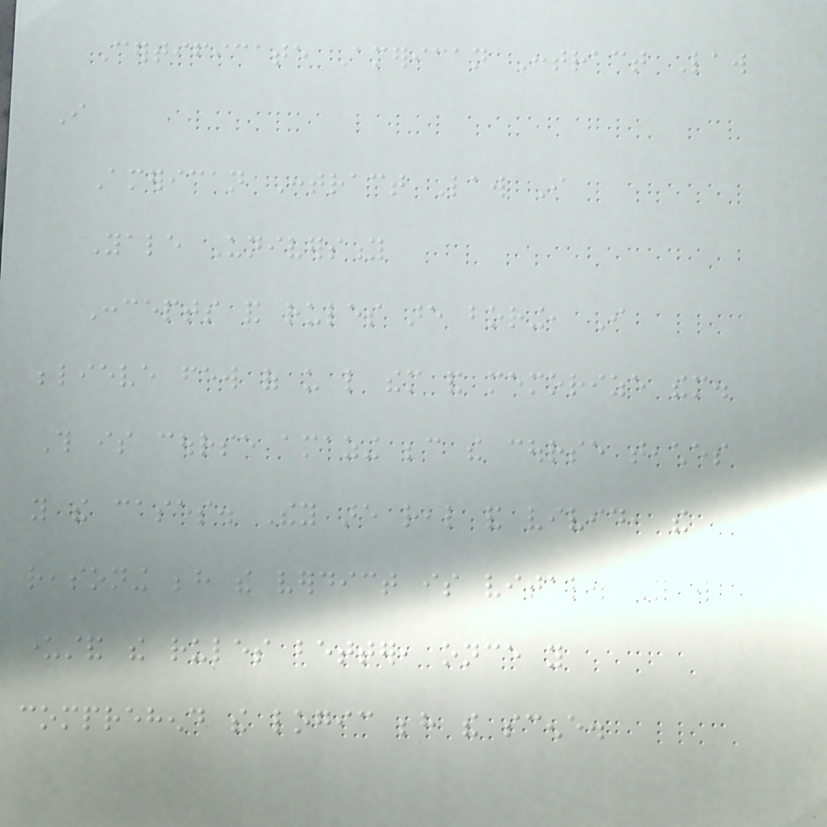Certificate American Contract Law
I
American Contract Law I
Yale University
Concepts and rules are boring, I
believe few of us like them and memorize them.
This is course amazing because the course teaches
you the cases. They are real and vivid, the
reasoning behind the verdict is vital. You will
understand the rules better, once you
comprehend the logic behind the scene.
